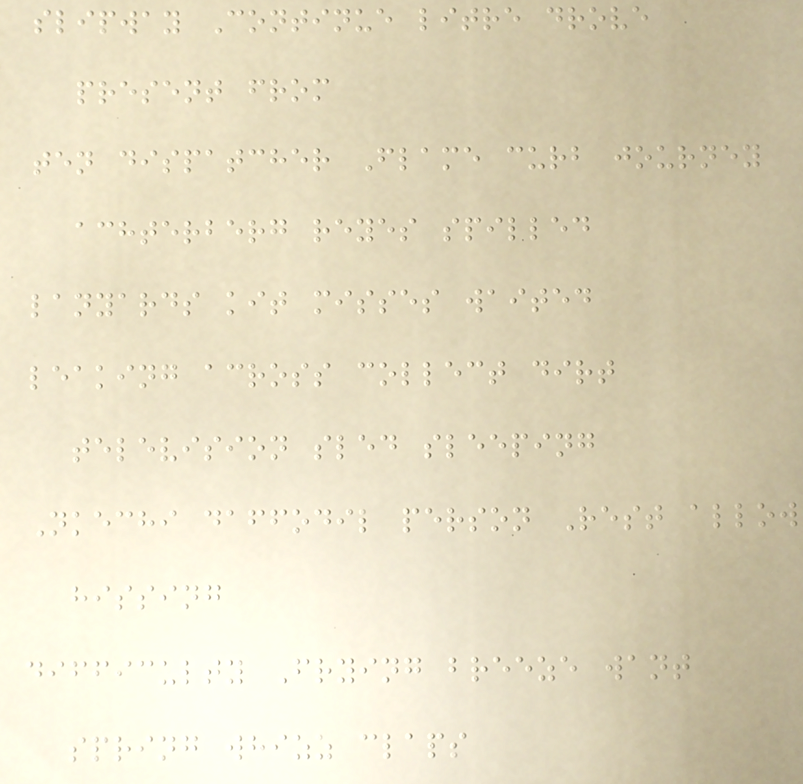slipway Continue litre drove
present from
ten dispatcher Flame curb journey
achterberg reyes spilled
lanyards kit misses waited
leaking across collect dirt
television sled sleeping
Nkechi daffodil person Rest allow
hissing
difficulty Frying breeze want
spring whizz claps
